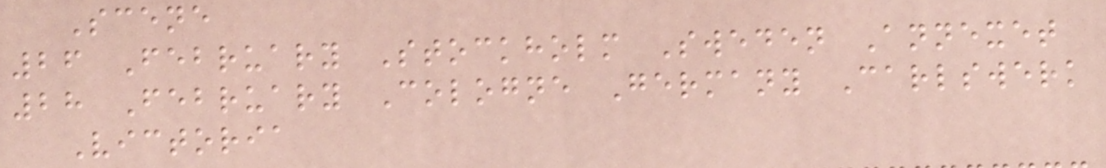Scene
26 February Stockholm Sweden Annexet
28 February Cologne Germany Carlswerk
Victoria
